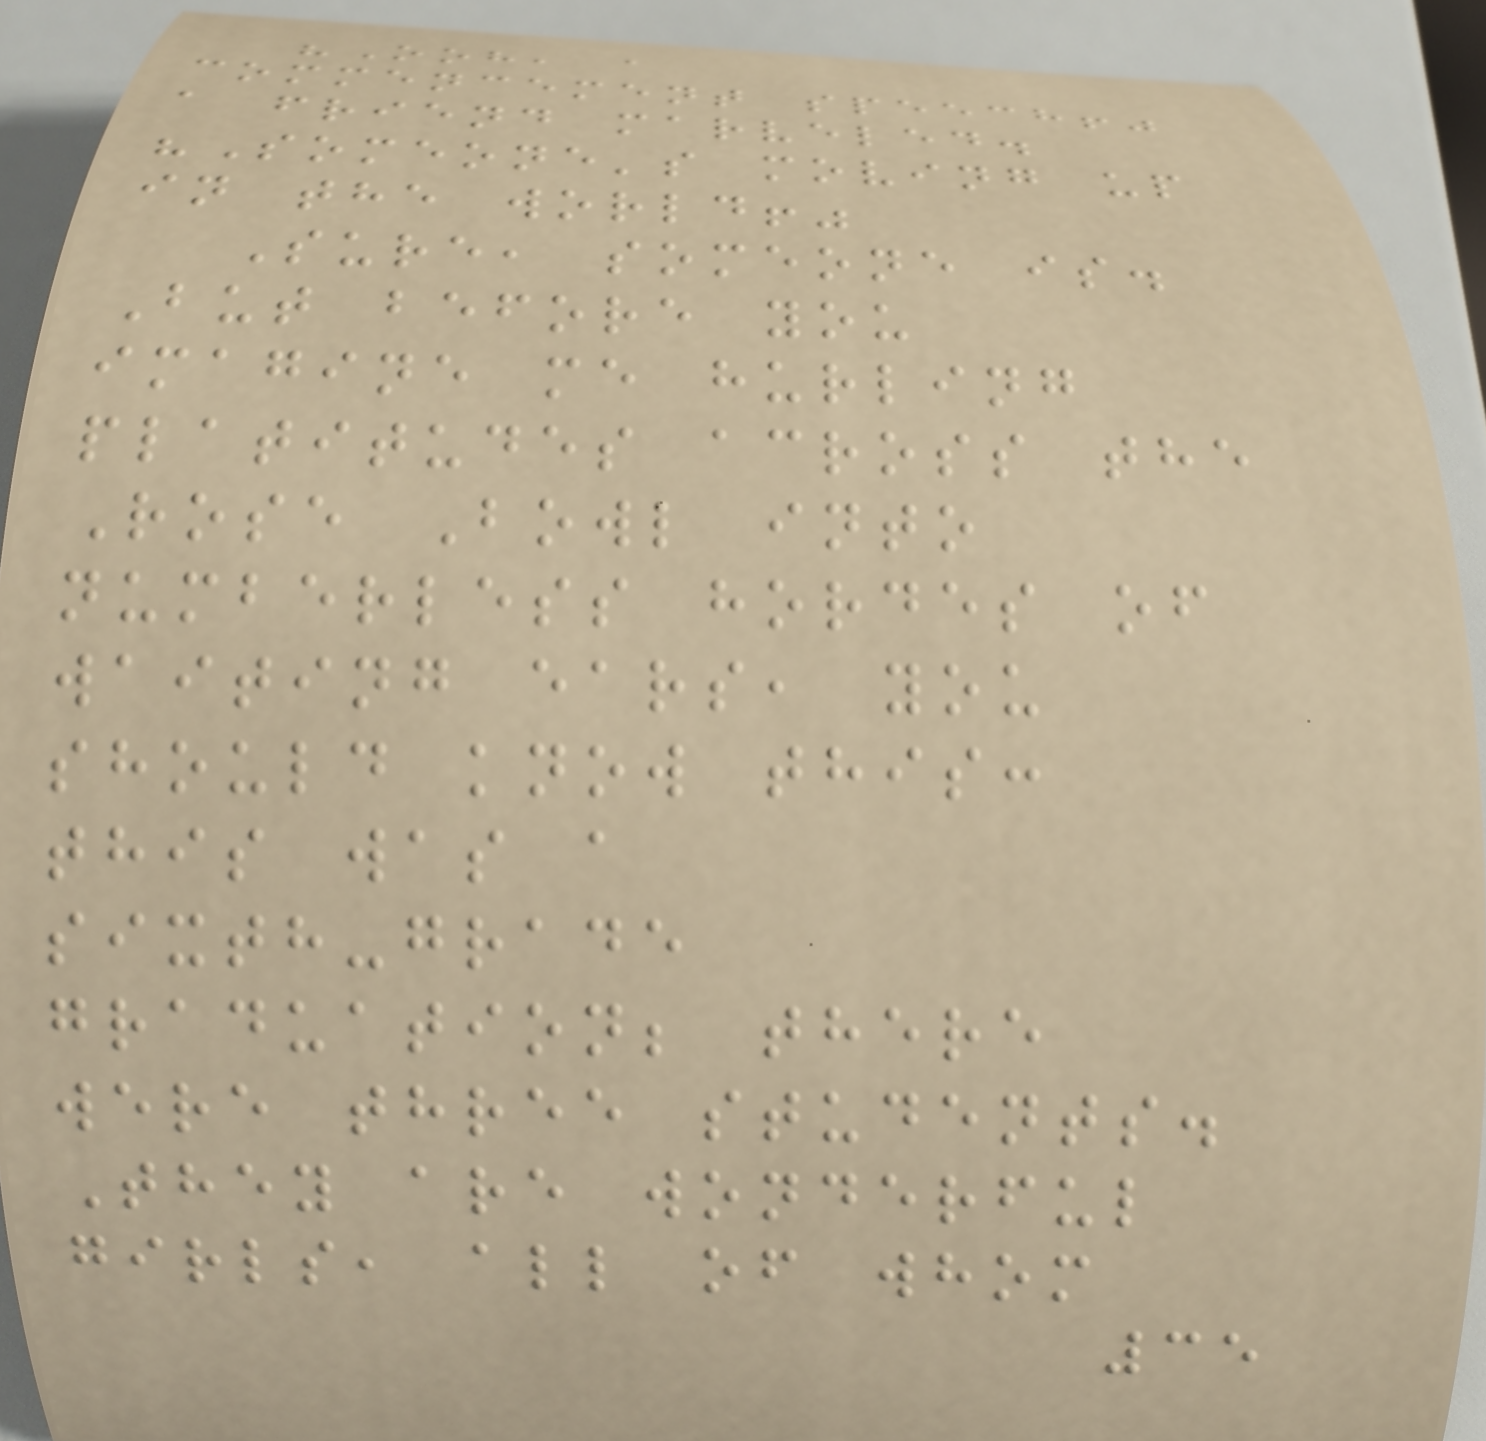"Ooh, a
commencement speech!"
a friend marveled.
"Someone's moving up
in the world!"
Sure, someone is.
But before you
imagine me hurling
platitudes across the
Rose Bowl into
numberless hordes of
waiting ears, you
should know this:
this was a
sixth-grade
graduation; there
were three students.
They are wonderful
girls, all of whom
35
